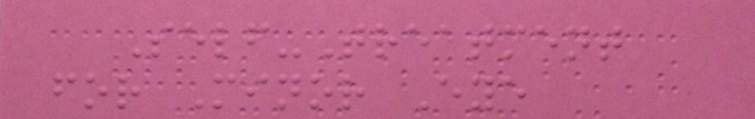Self-Treatment
for Minor Eye
